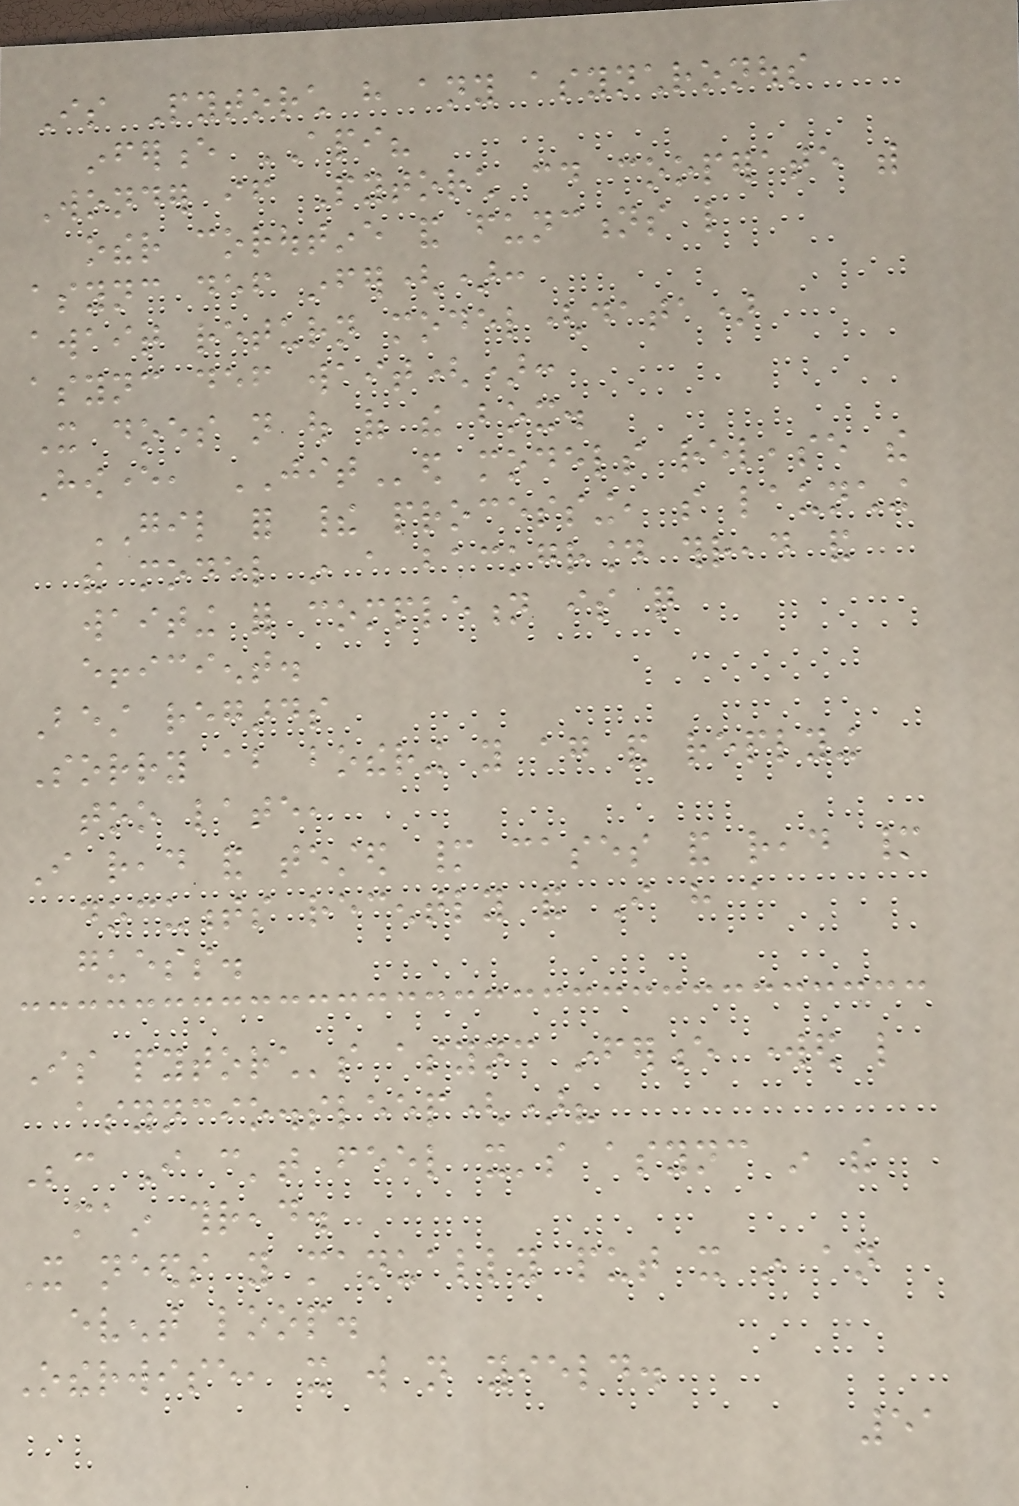Is Pytorch have any asynchronous
inference API?
Wonder if Pytorch could cooperate with
other coroutine and functions like
async def infer():
await return model(data)
async def wait():
It does not out of the box.
However, JITed models release the
GIL for their processing, so launching
the model in a background thread and
waiting for completion is quite
efficient.
Best regards
Sorry about bothering you again and replying
too late,
I read and tested many cases and read many
documents recently and I have a
guess.
Is pytorch's async inference worked like
asyncio.sleep()?
Because I can't feel it's async in the
main thread.
It needs you manually put it in an
event loop.
Otherwise, it will not yield.
51
